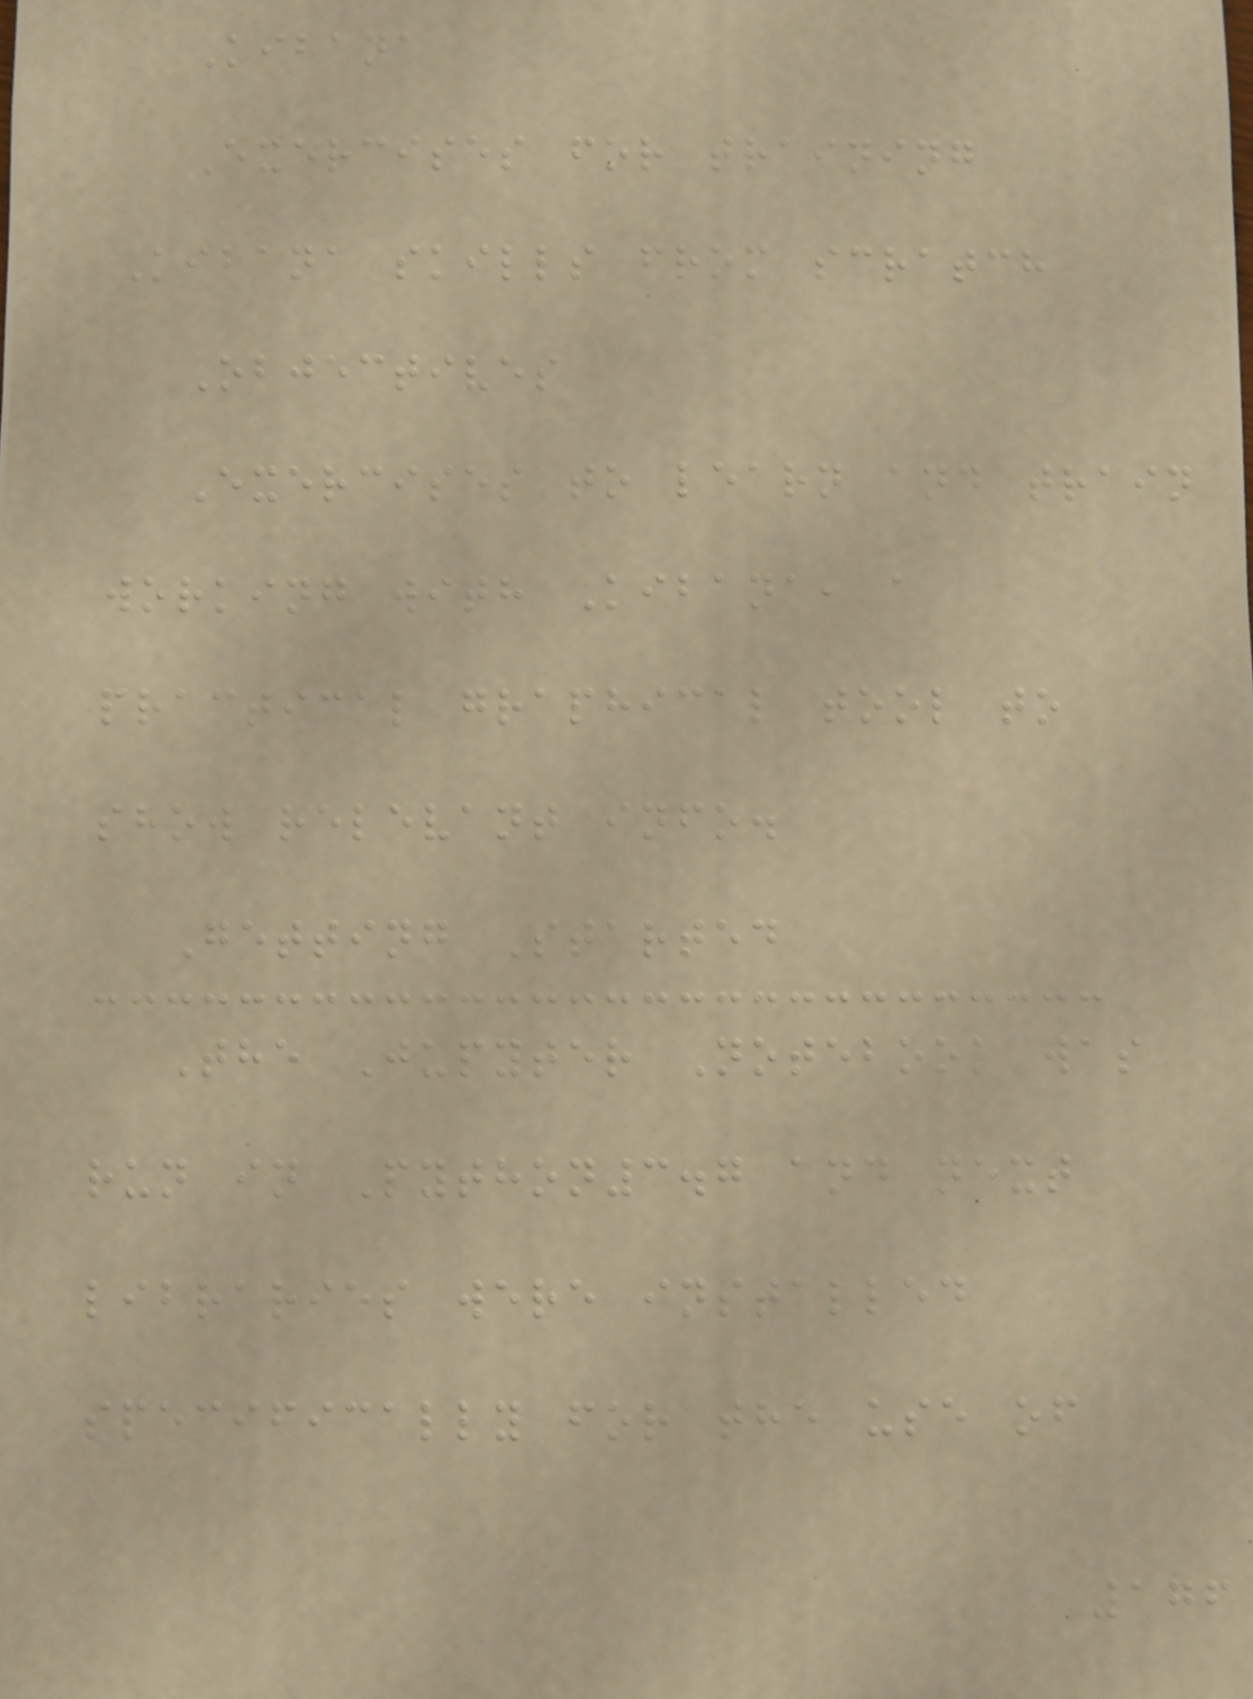Kibana
Exercises for training
Kibana skills from scratch
Objectives
Exercises to learn and train
working with Kibana, a
practical graphical tool to
show relevant info.
Getting Started
The Jupyter Notebook was
run in Python3.7 and next
libraries were installed
specifically for the use of
176
